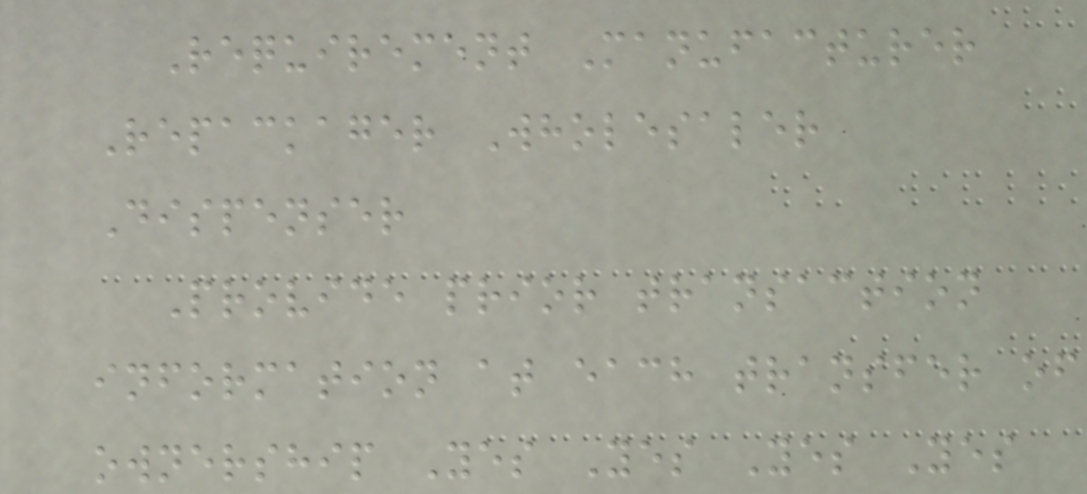Requirement Manufacturer
Repackager Wholesaler
Dispenser
Provide prior transaction
information at each transfer of
ownership Yes Yes Yes Yes
